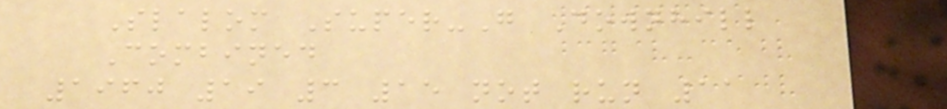Slalom Super-G Downhill
Combined
1960 19 3 15 not run 11
